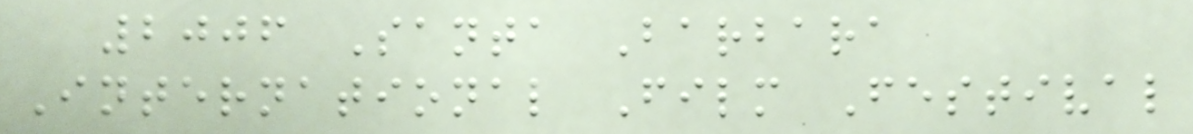2006 Santa Barbara
International Film Festival
